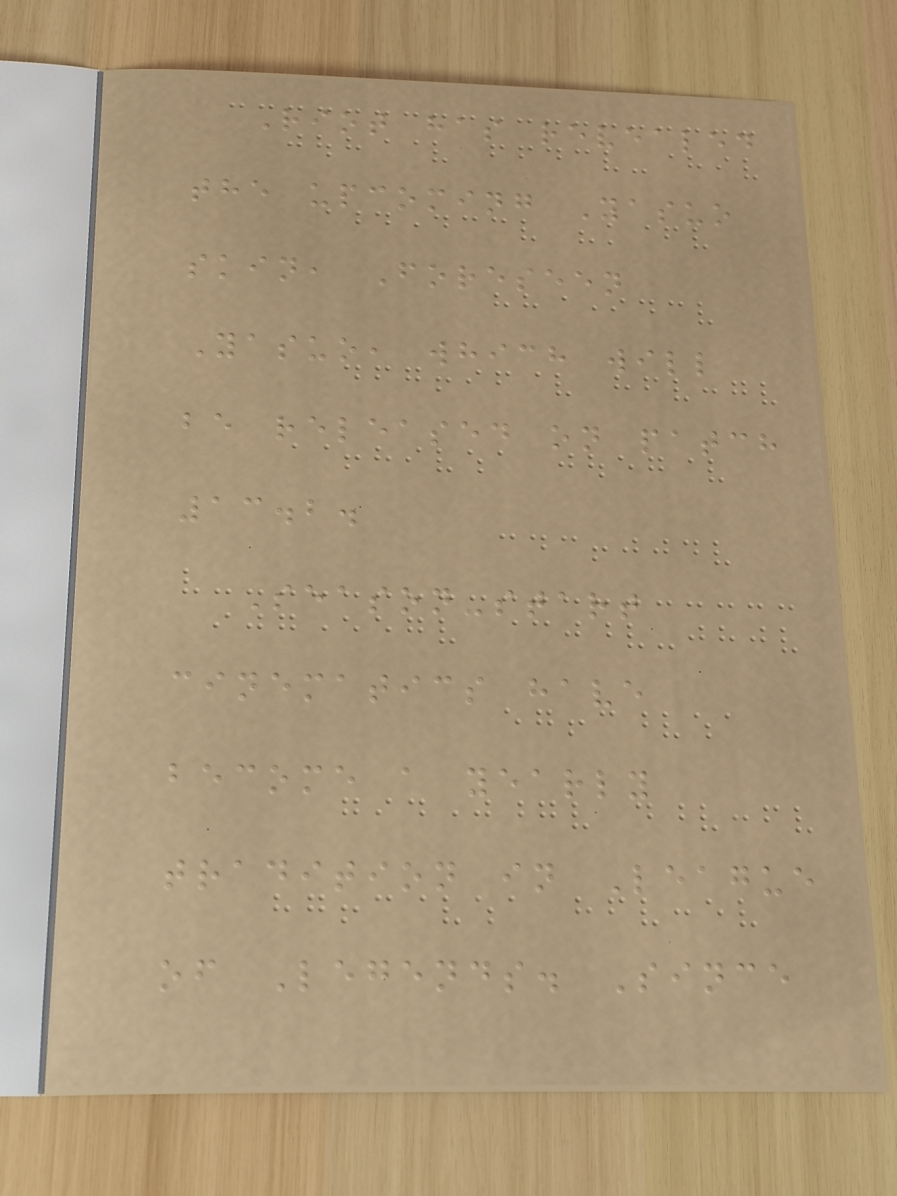Riot has revealed
the upcoming Yasuo
skin, Foreseen
Yasuo, which will
be released on patch
13.2.
Season-start
cinematics have
become a yearly
tradition in League
of Legends. Since
